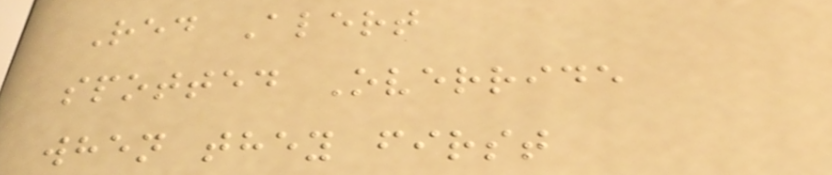Red Alert
spotted Override
when they first
